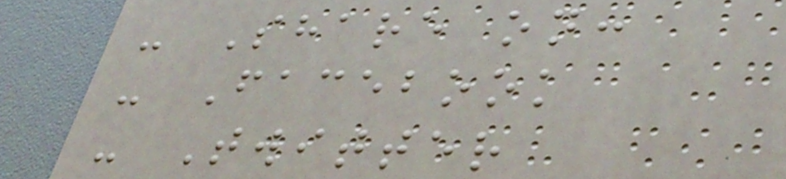- Share on:
- Facebook
- Twitter
